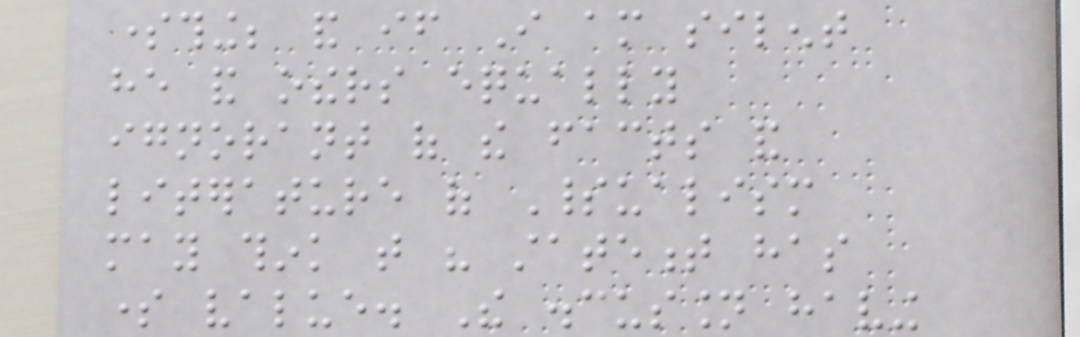something; and if I am silent
he and others equally
ignorant of the facts and
literature of Spiritualism
may think that his statement has
some value. The discussion having
